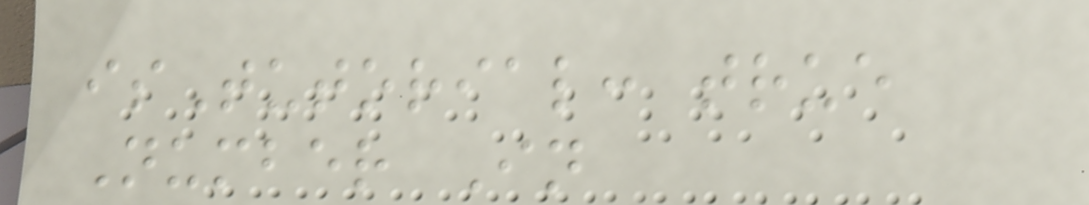isTutorial: true
Number In
